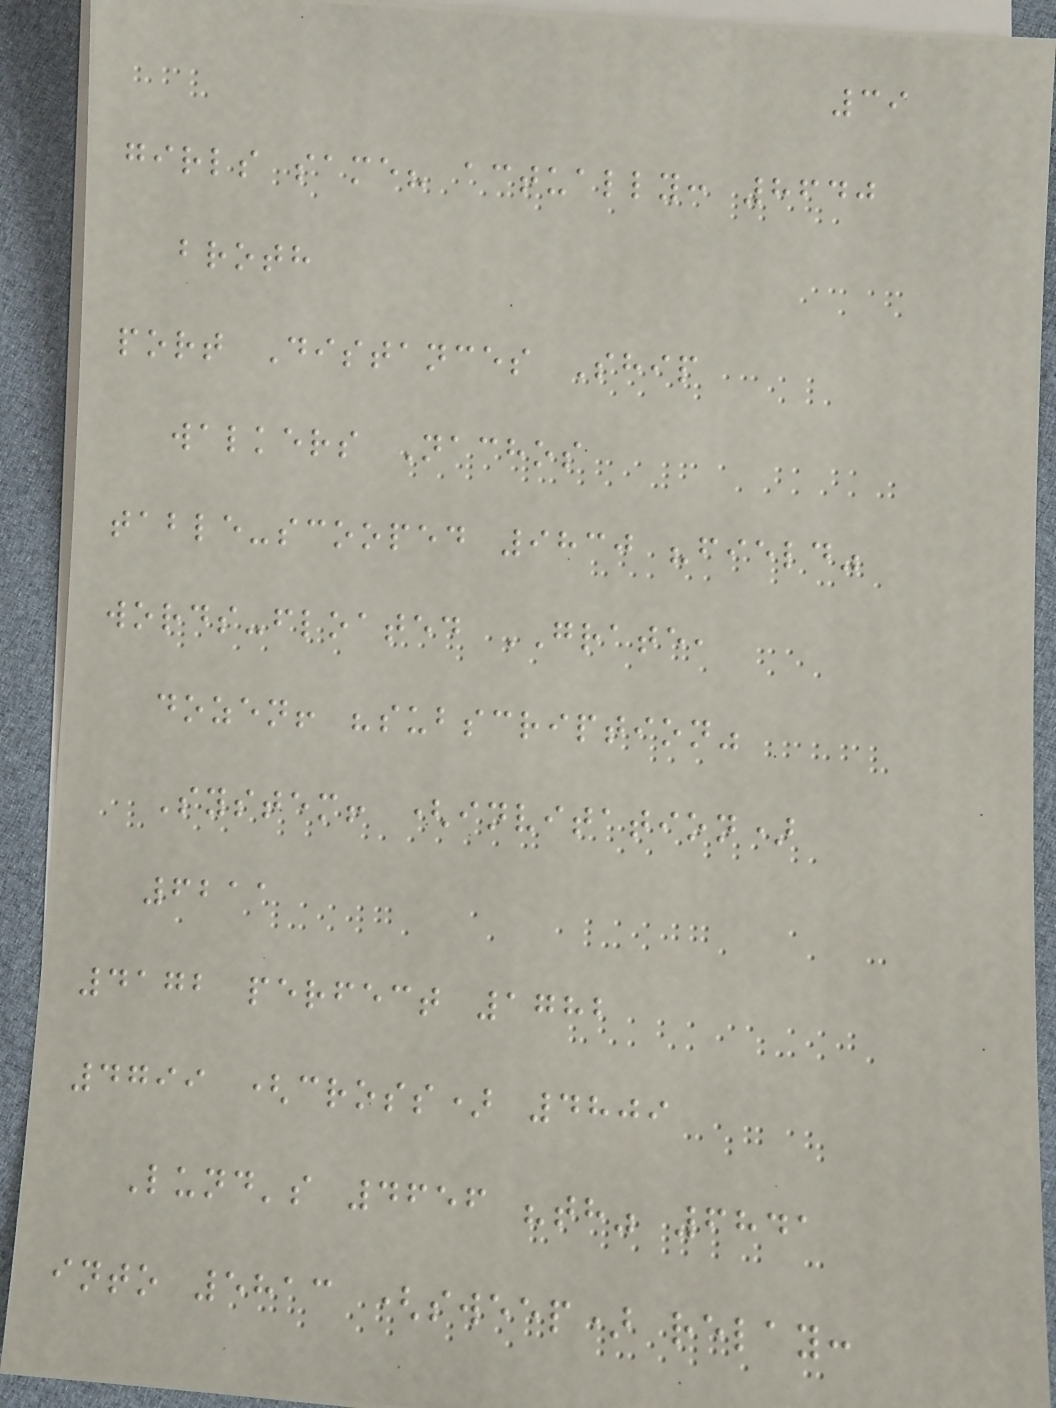39
girls same? actually: 8640
broth
port Distances Ship
walkers Nachos
table-scooped 9830 "field"
words-floated GRATE,
dozen! "subscription"
System! (invitation)
6211
4172 perfect 1782
4799 (cross) 4809
Lund's 4656 "th" 6841
into 5813 (sweep) relay:
